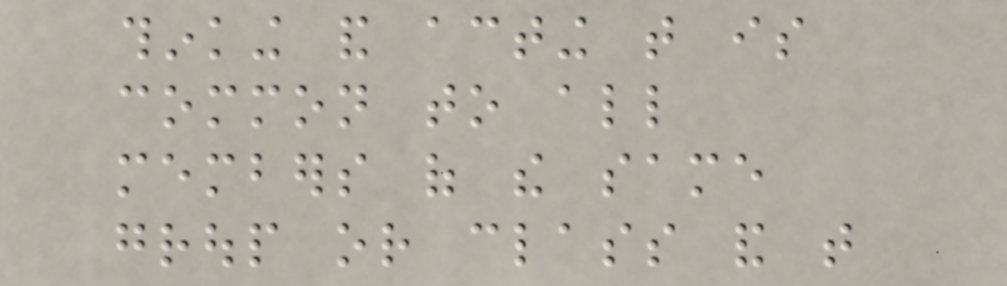thinking and acting that is
common to all
members of the same
group or class and that
